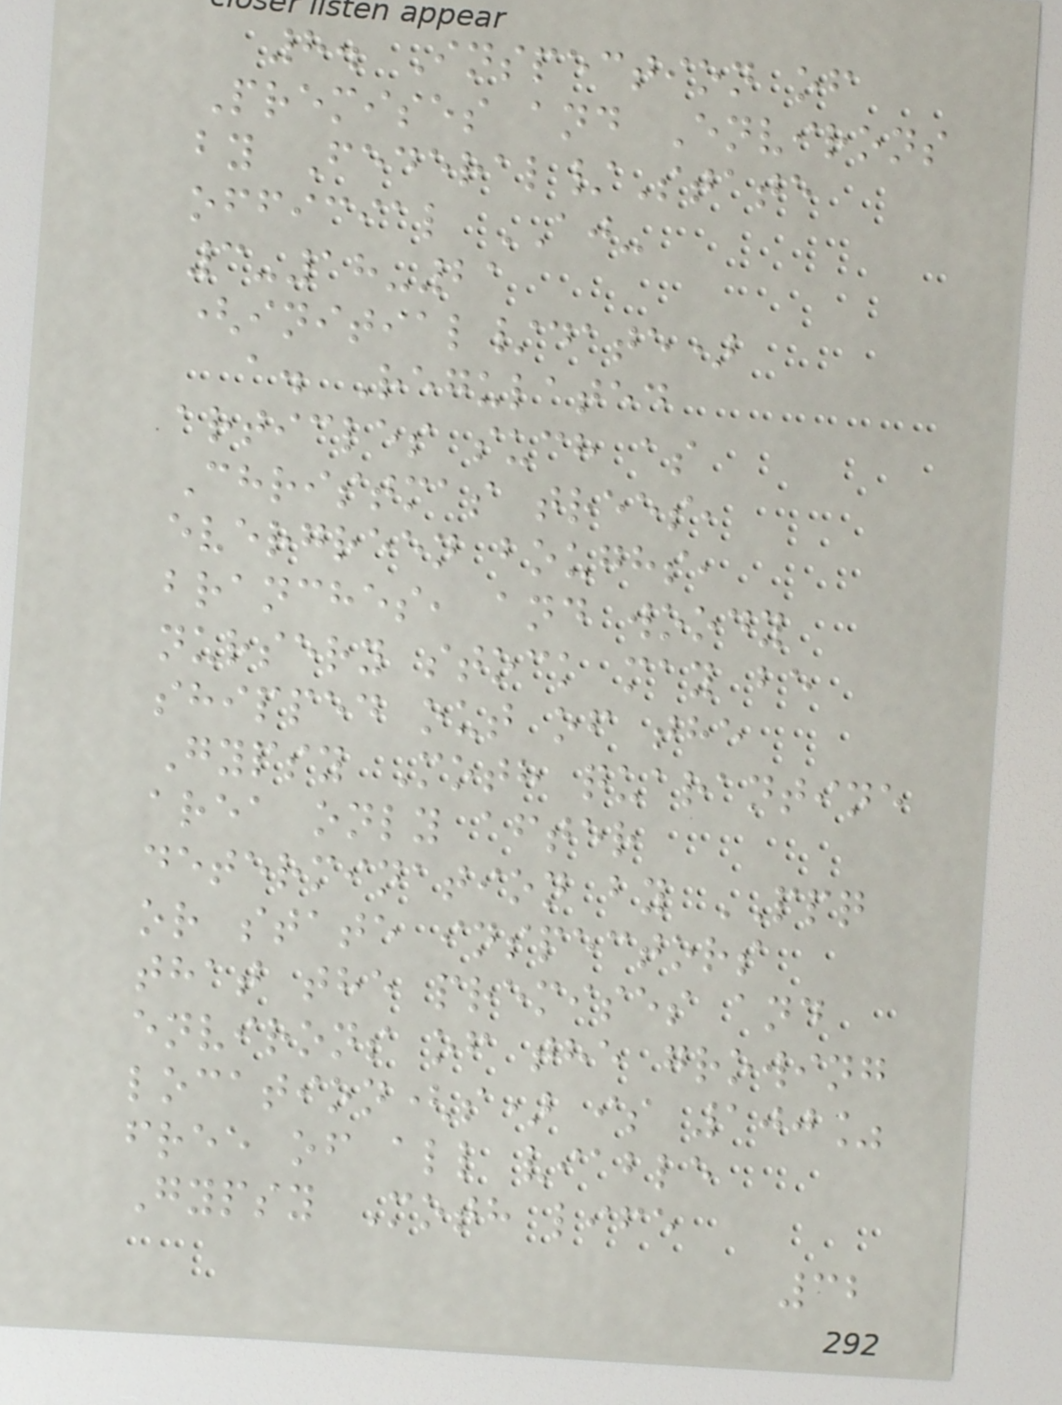8. Inspection of
Premises and Environs
by Federal/State
official AJ-
3-18-21
(initial/date)
a. Regulated
articles such as
Christmas trees,
evergreen boughs,
branches, and woody
nursery stock may be
shipped out of the
Gypsy Moth quarantine
area only after
determination by PPQ
or state inspectors
that the premises and
environs of the growing
location(s) is 100%
free of all viable
Gypsy Moth life
32
